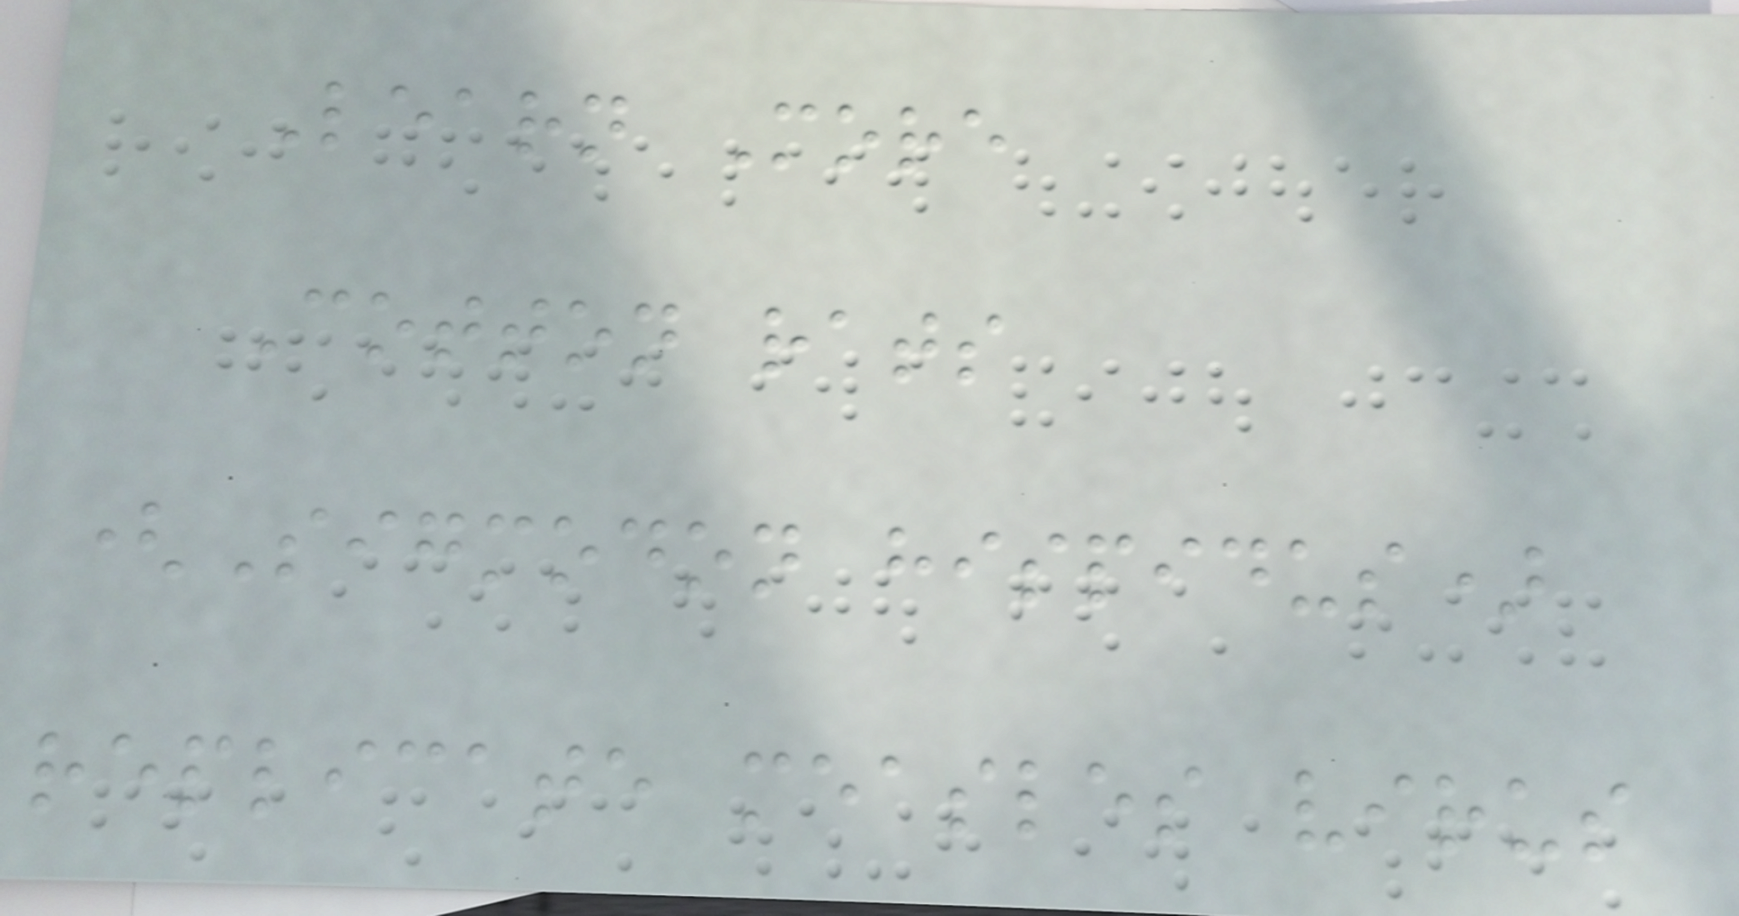Learn More
Cotton rats
(Sigmodon hispidus)
replicate measles virus
